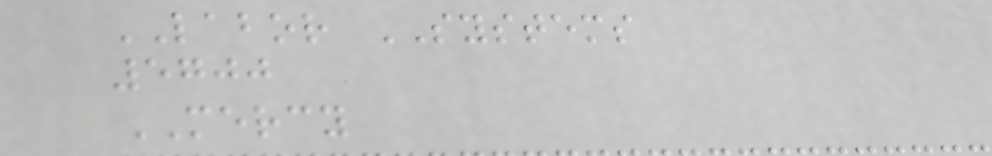LABOR SYSTEMS
5700
MERCY
